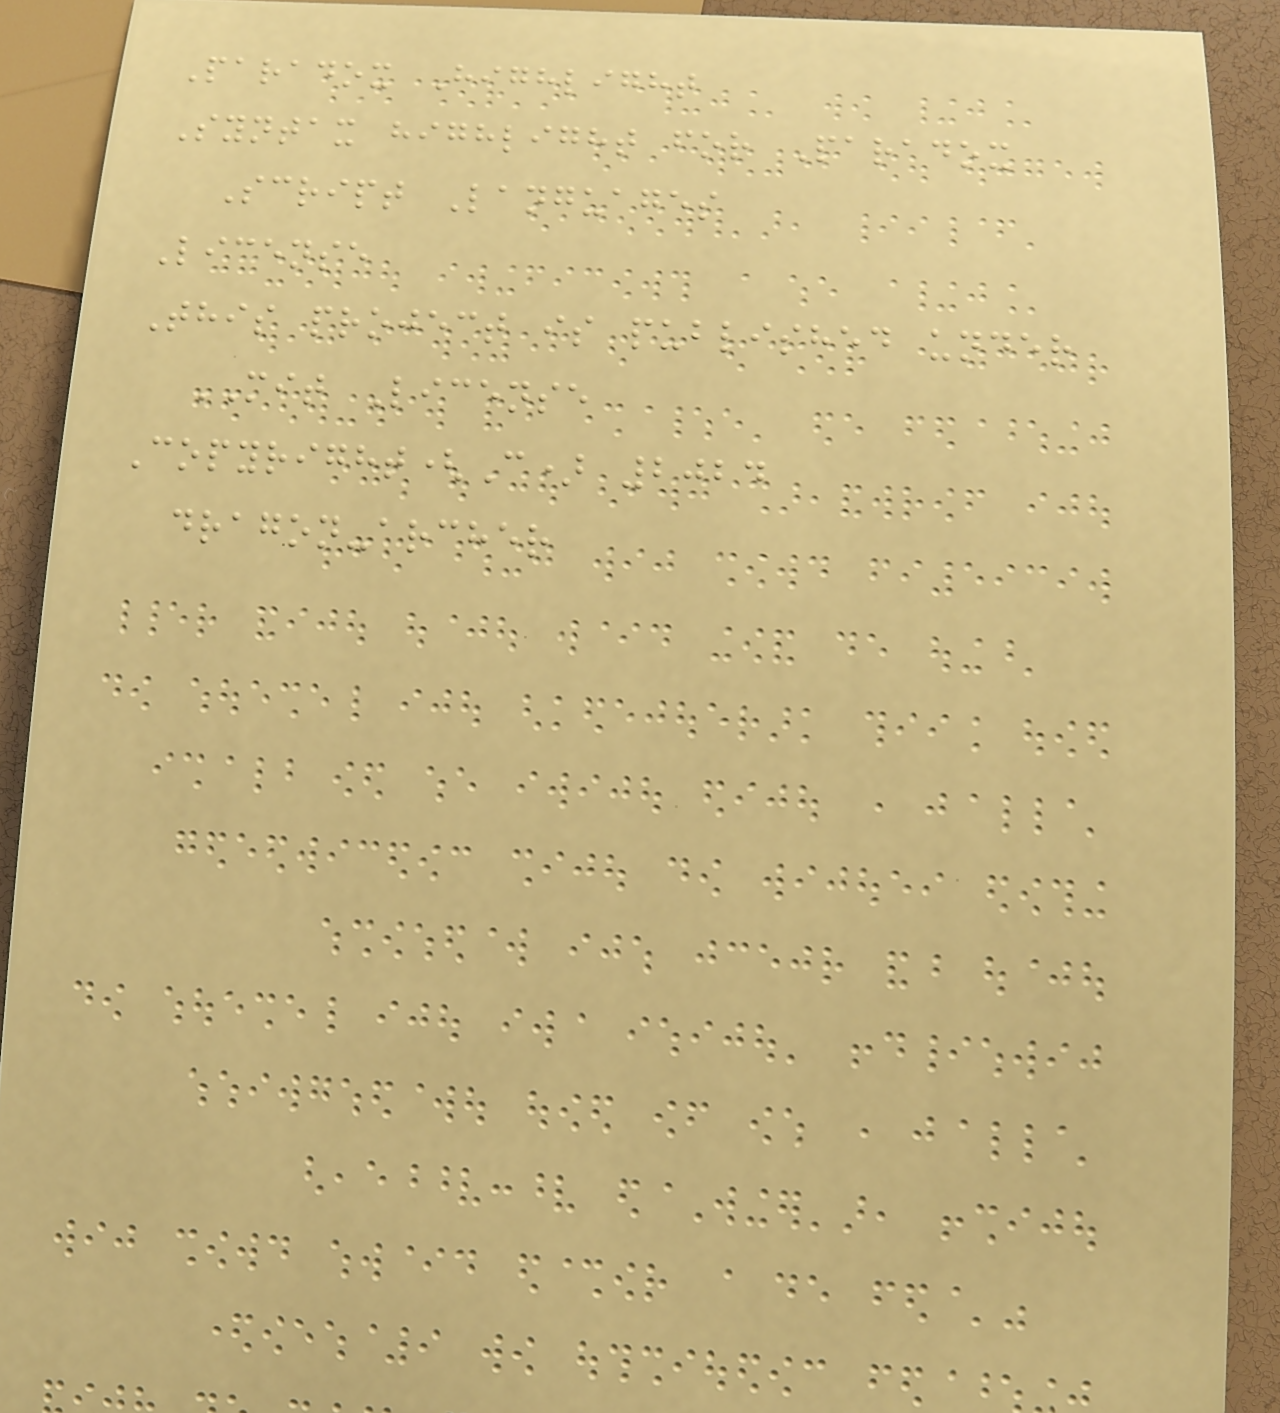Paradox Highlight
Syntax highlight for Paradox
Script Languages
License
This project is published under
MIT License
Copyright(C) 2024
dragon-archer
